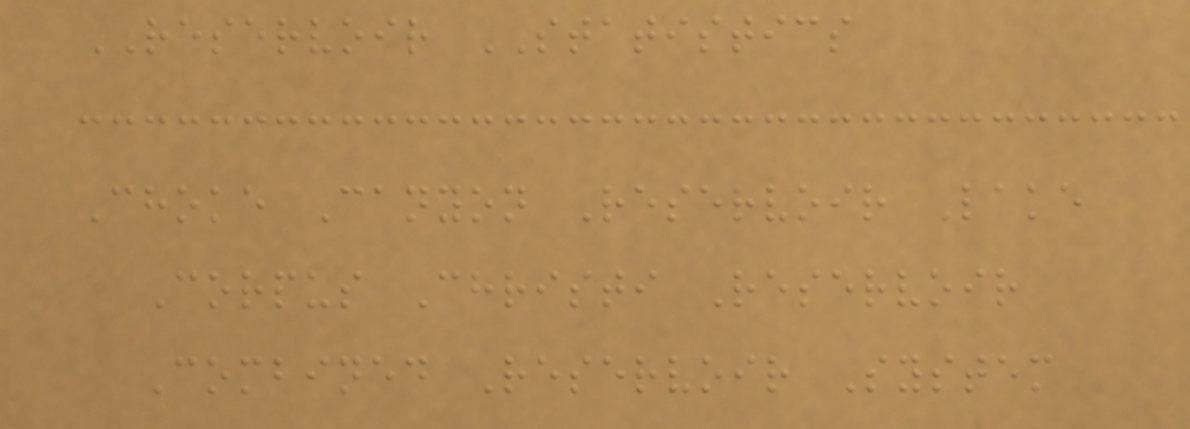RESERVOIR STATISTICS
Choke Canyon Reservoir Lake
Corpus Christi Reservoir
Combined Reservoir System
